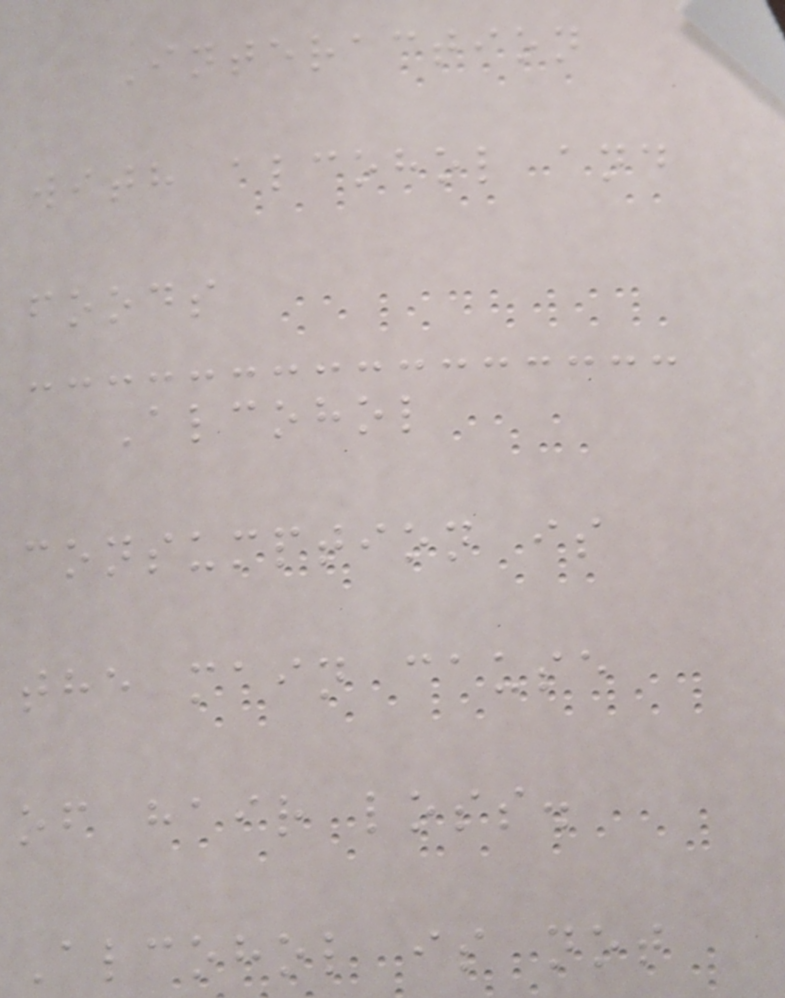Interaction
with alcohol and
foods
Alcohol
consumption is
the main cause
of hair loss.
Alcohol is not
